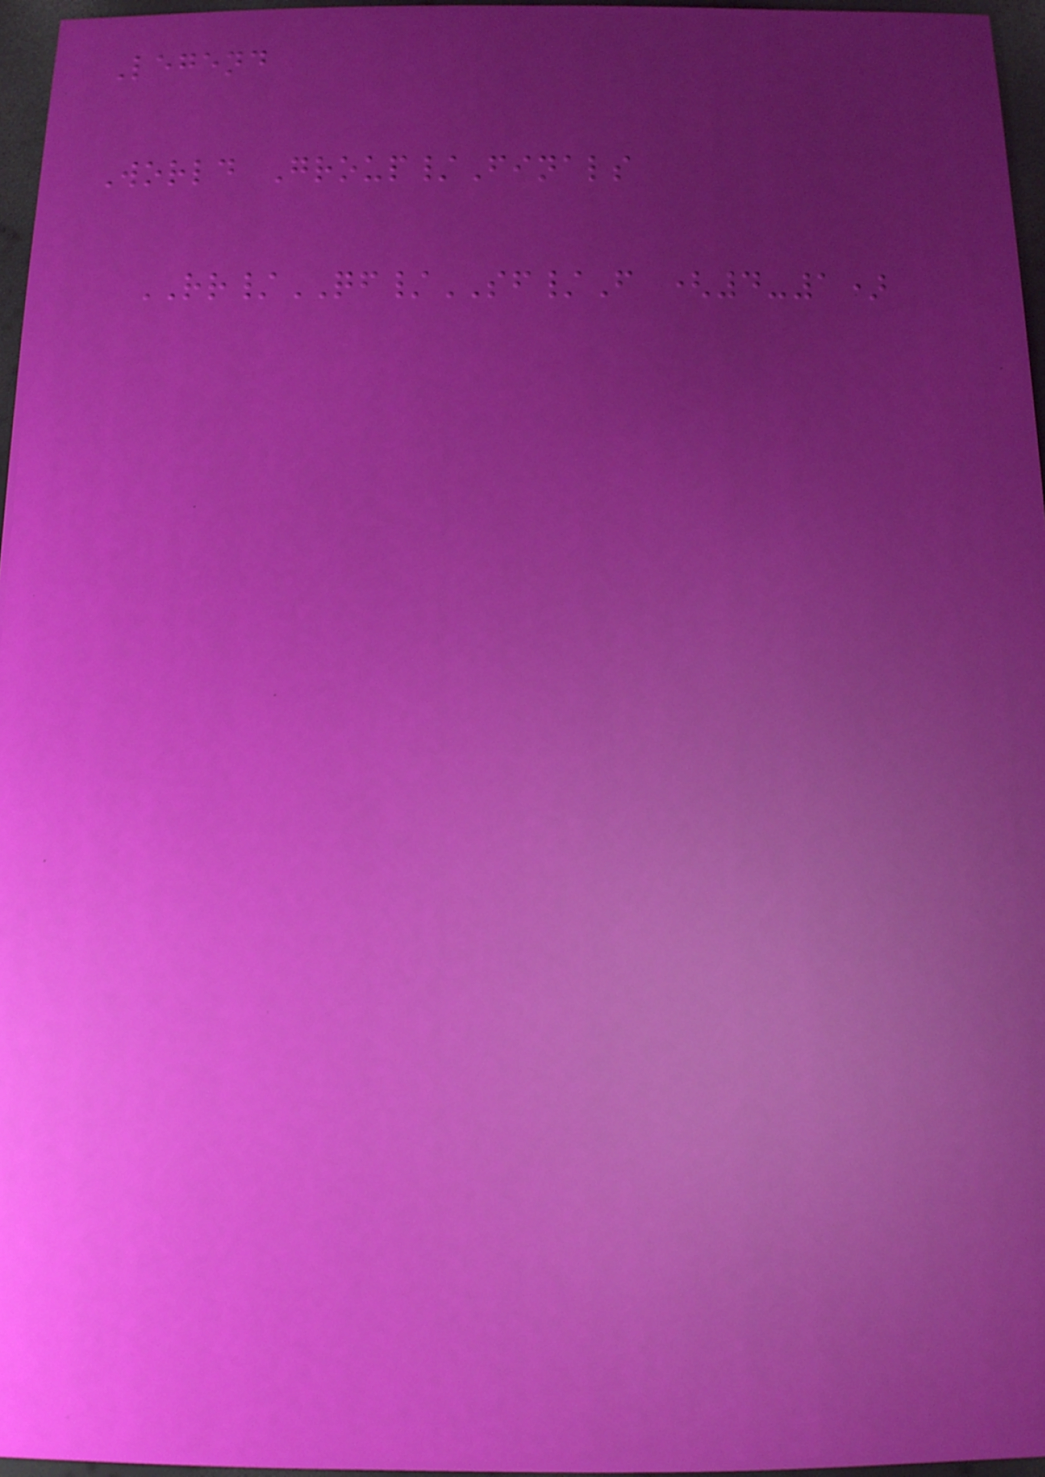Legend
World Group/Finals
RR/QF/SF/F (4-1)
